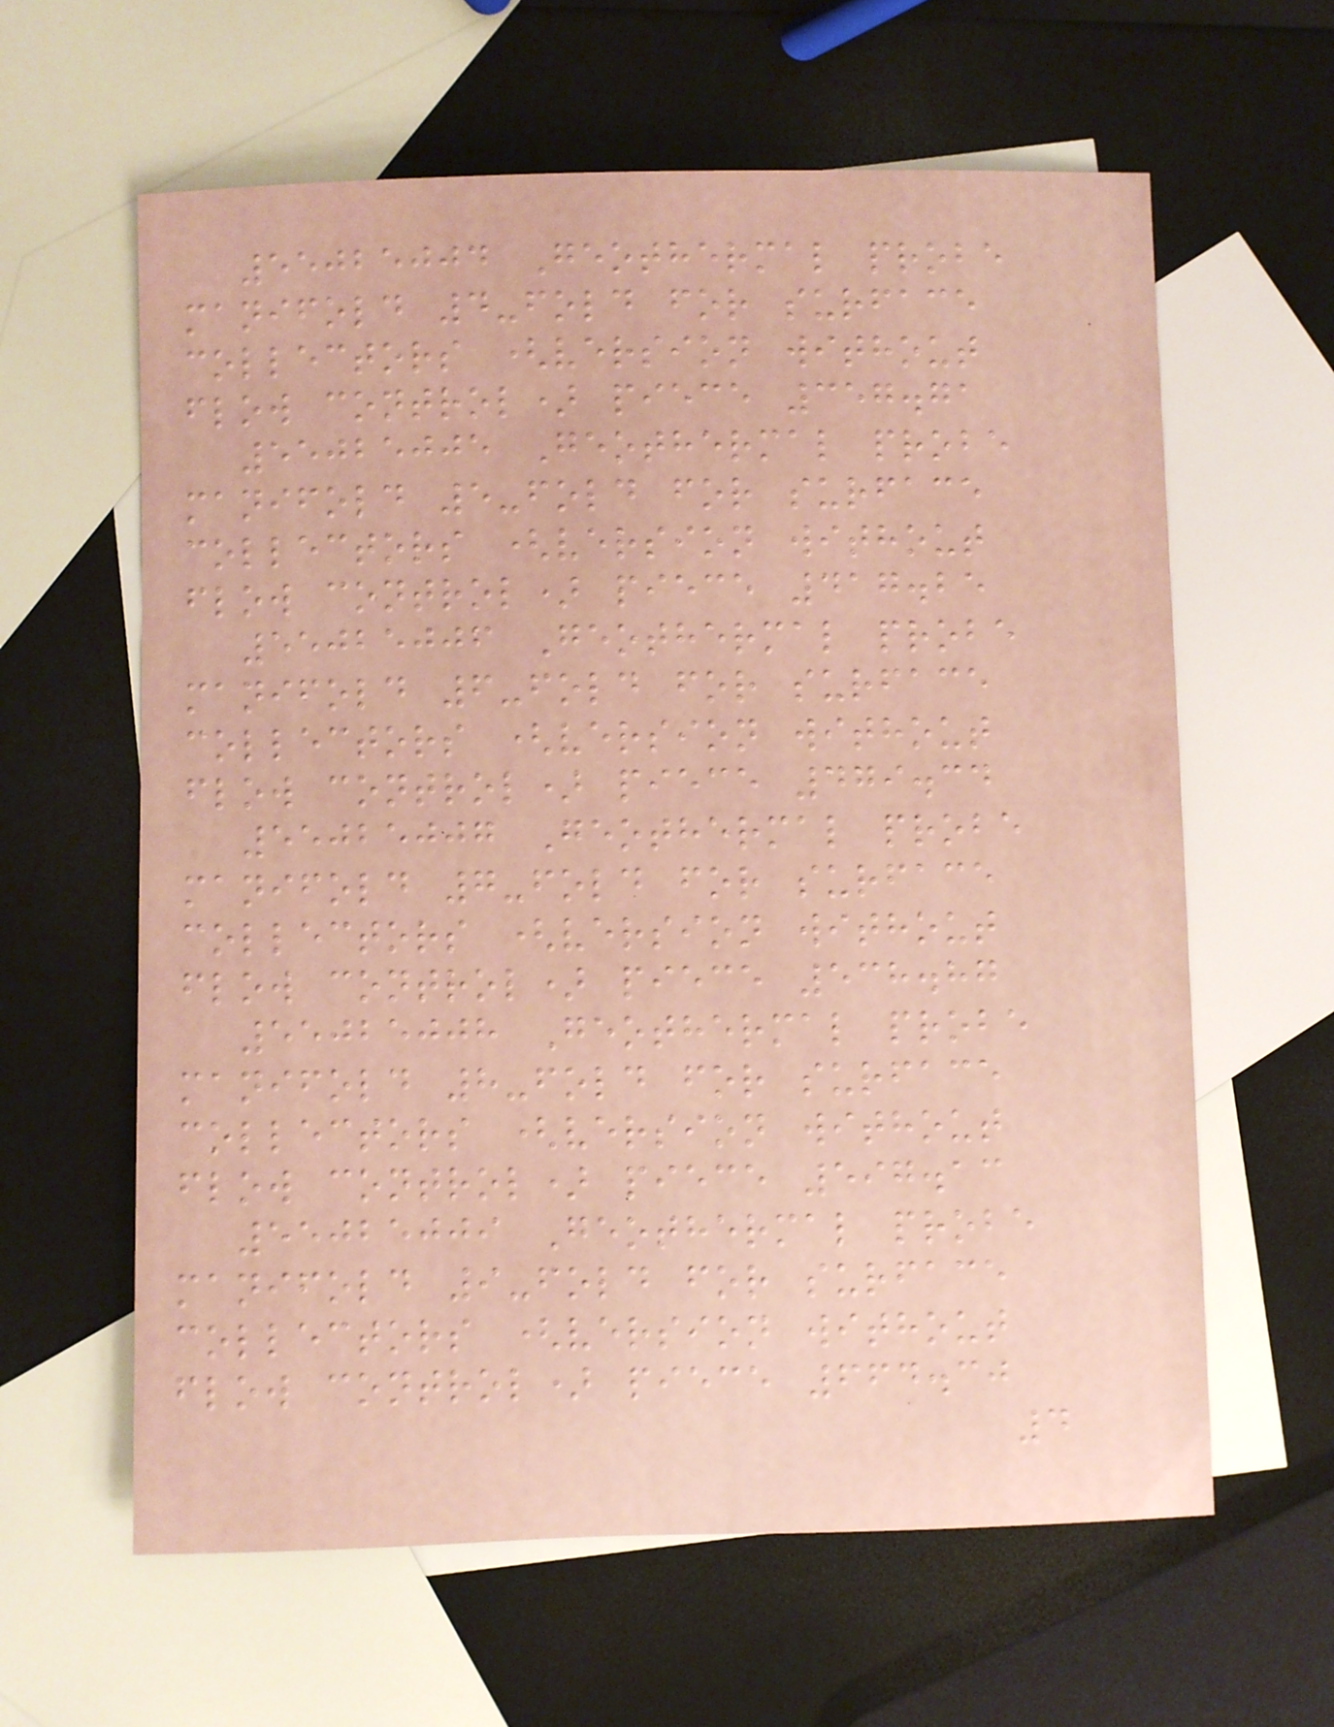55025004 Geothermal probe
manifold 4-fold for surface
collectors (version without
flow control) piece 357.71
55025005 Geothermal probe
manifold 5-fold for surface
collectors (version without
flow control) piece 417.25
55025006 Geothermal probe
manifold 6-fold for surface
collectors (version without
flow control) piece 479.34
55025007 Geothermal probe
manifold 7-fold for surface
collectors (version without
flow control) piece 538.87
55025008 Geothermal probe
manifold 8-fold for surface
collectors (version without
flow control) piece 597.13
55025009 Geothermal probe
manifold 9-fold for surface
collectors (version without
flow control) piece 664.30
4
